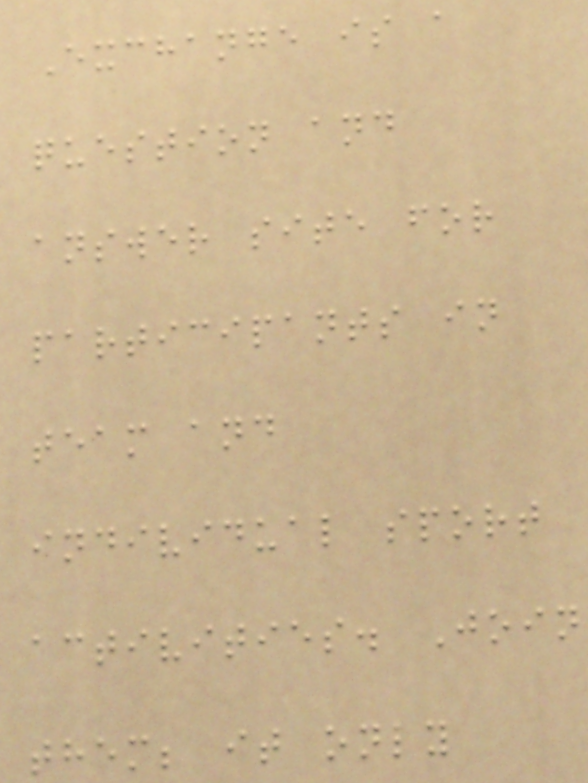Exchange is a
question and
answer site for
participants in
team and
individual sport
activities. Join
them; it only
